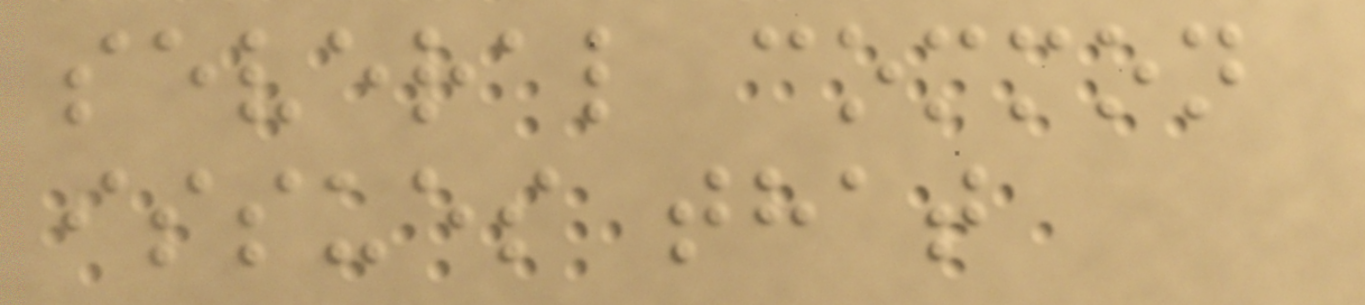several common
issues that
